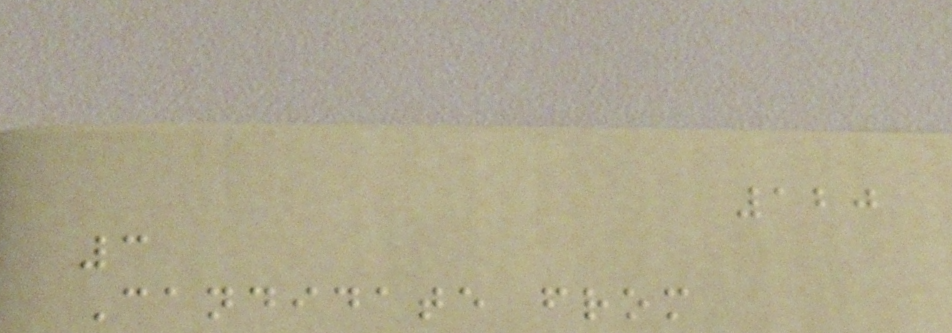120
3
Candidate from
